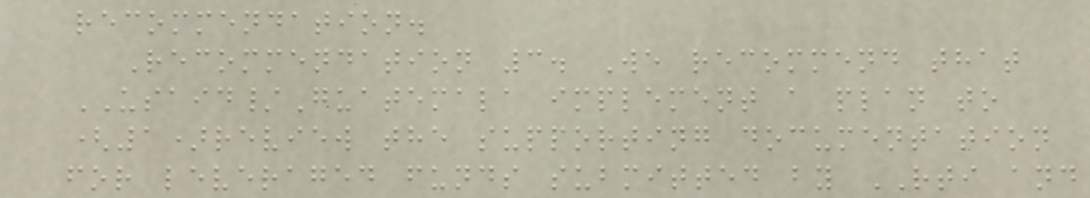recommendation.
Recommendation 3. We recommend that
USAID/Guatemala implement a plan to
(1)review the supporting documentation
for leveraged funds submitted by RTI and
